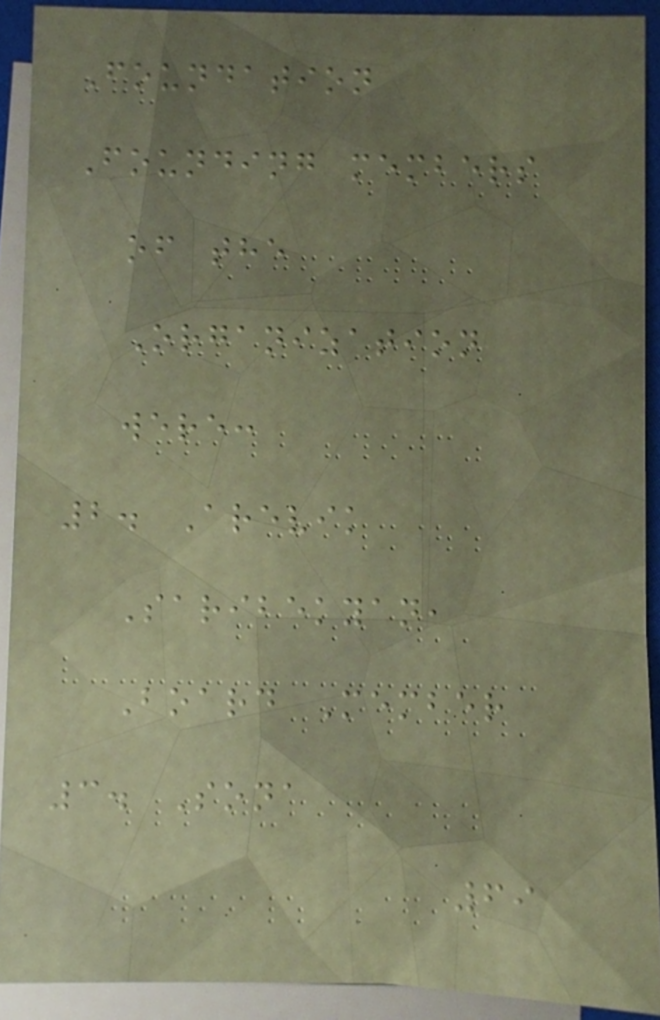Foundation
Founding members
of the
Organization
were:
2. Arevik
Saribekyan,
Board Member
3. Sona
69
